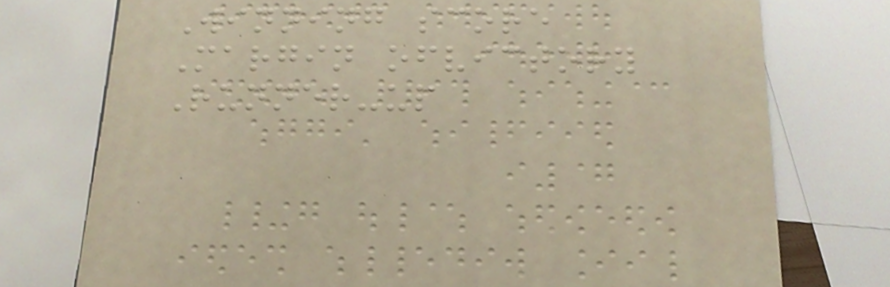Winning score
Margin ofvictory
Runner-up
